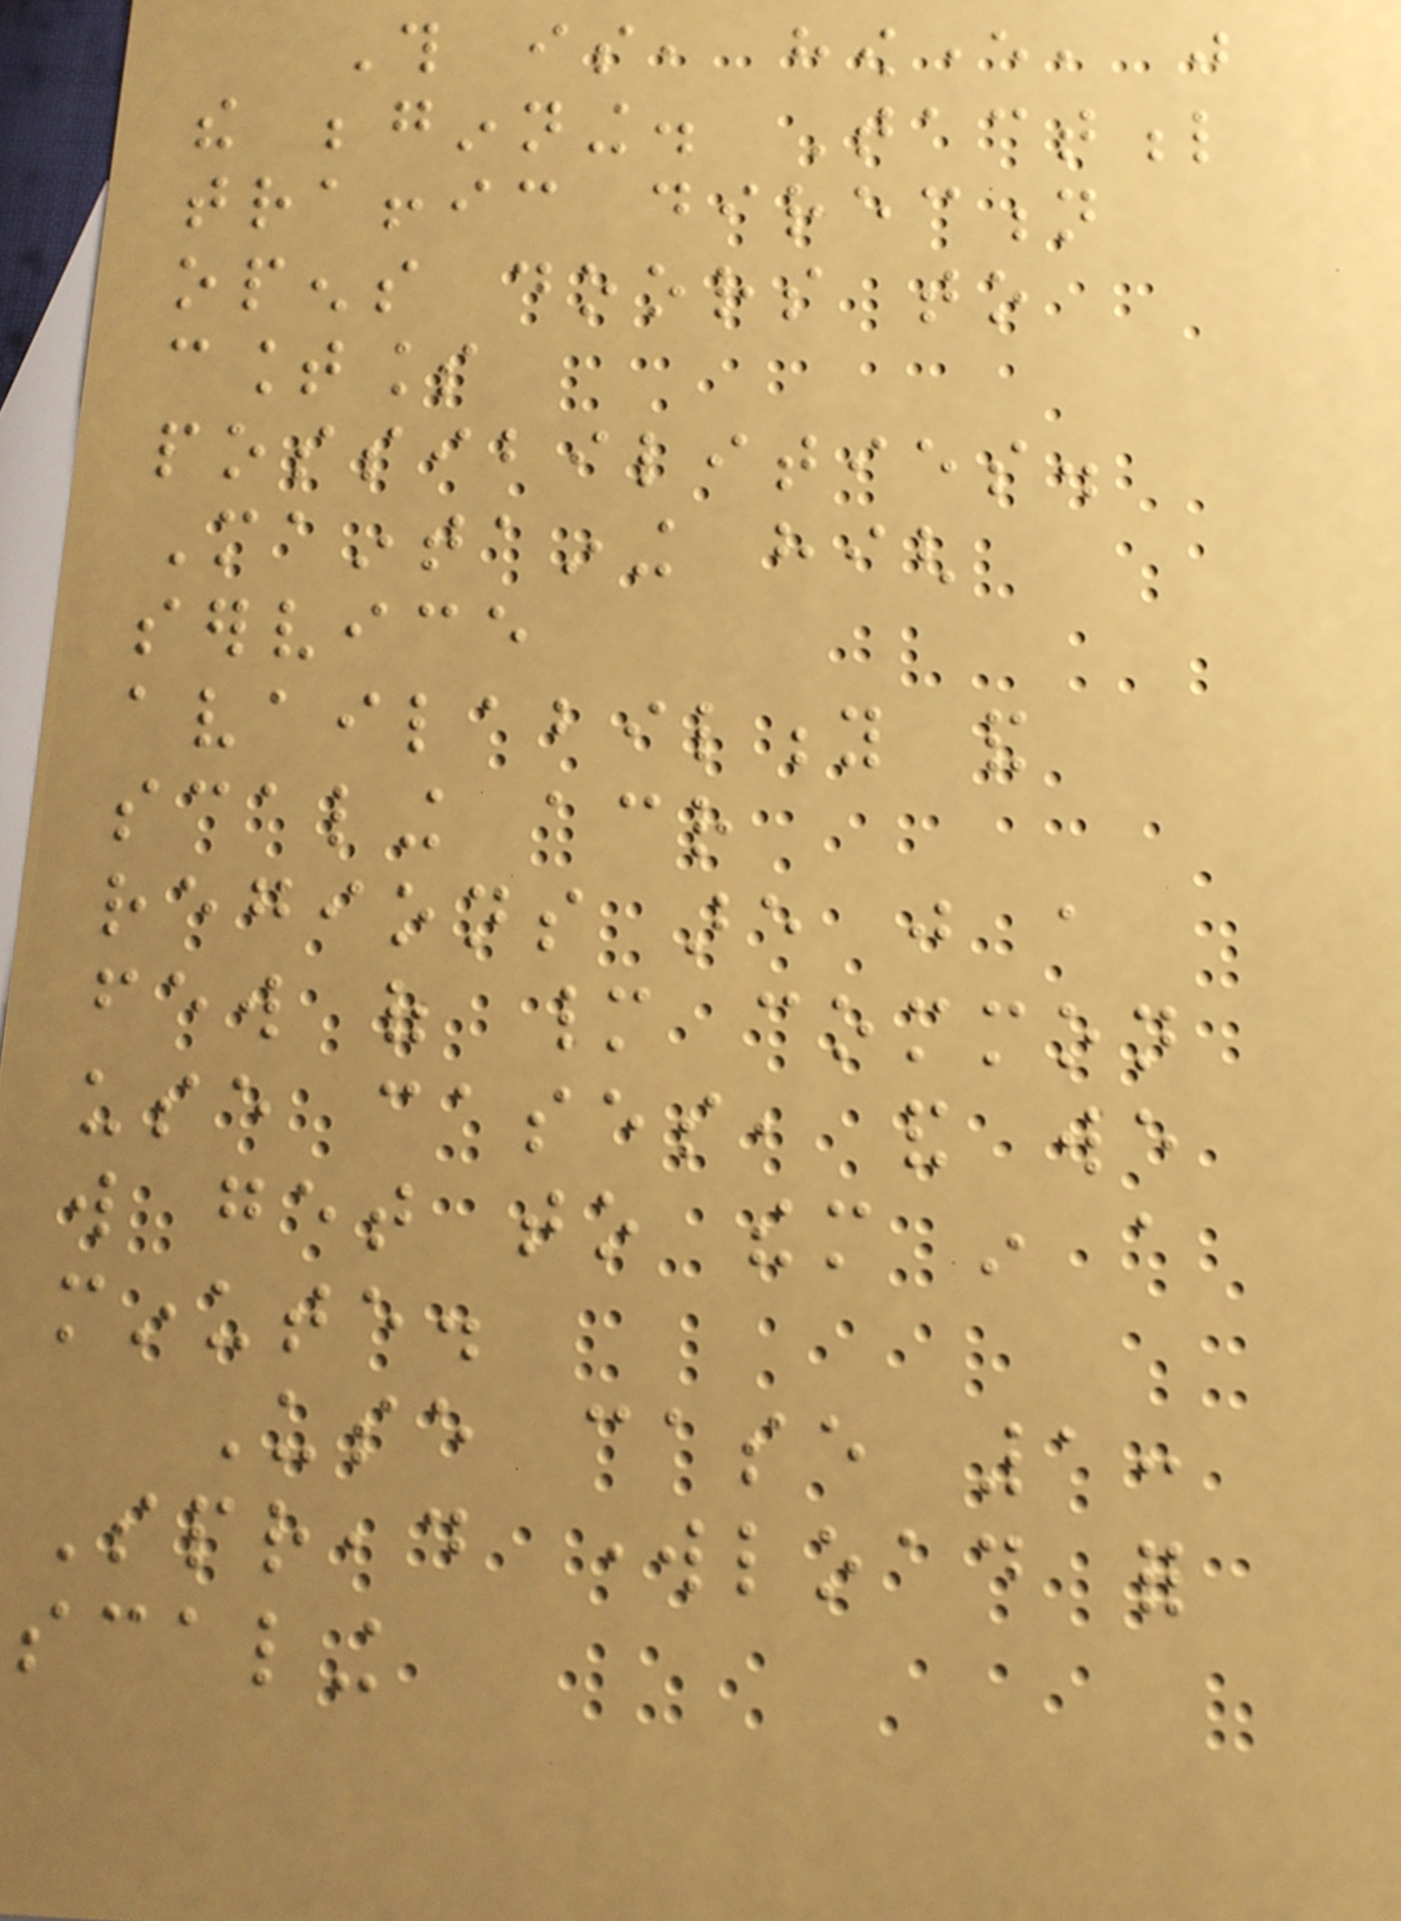This is, however, just
the beginning. Tactful
traffic direction
opens doors to
countless
possibilities.
Maintaining high
service
availability and
scaling across
regions are just a
few of many common
use cases, and we
will get to them in a
minute.
Use case 1:
Spread workload for
scaling
